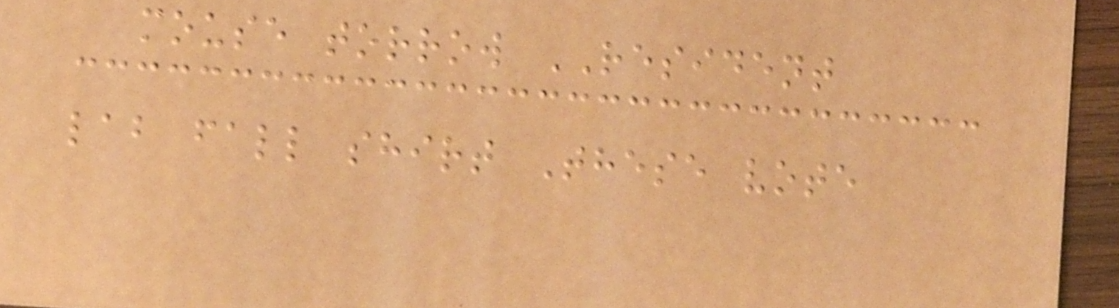mouse torrow RESIDENT
lab fall shirt These vote
